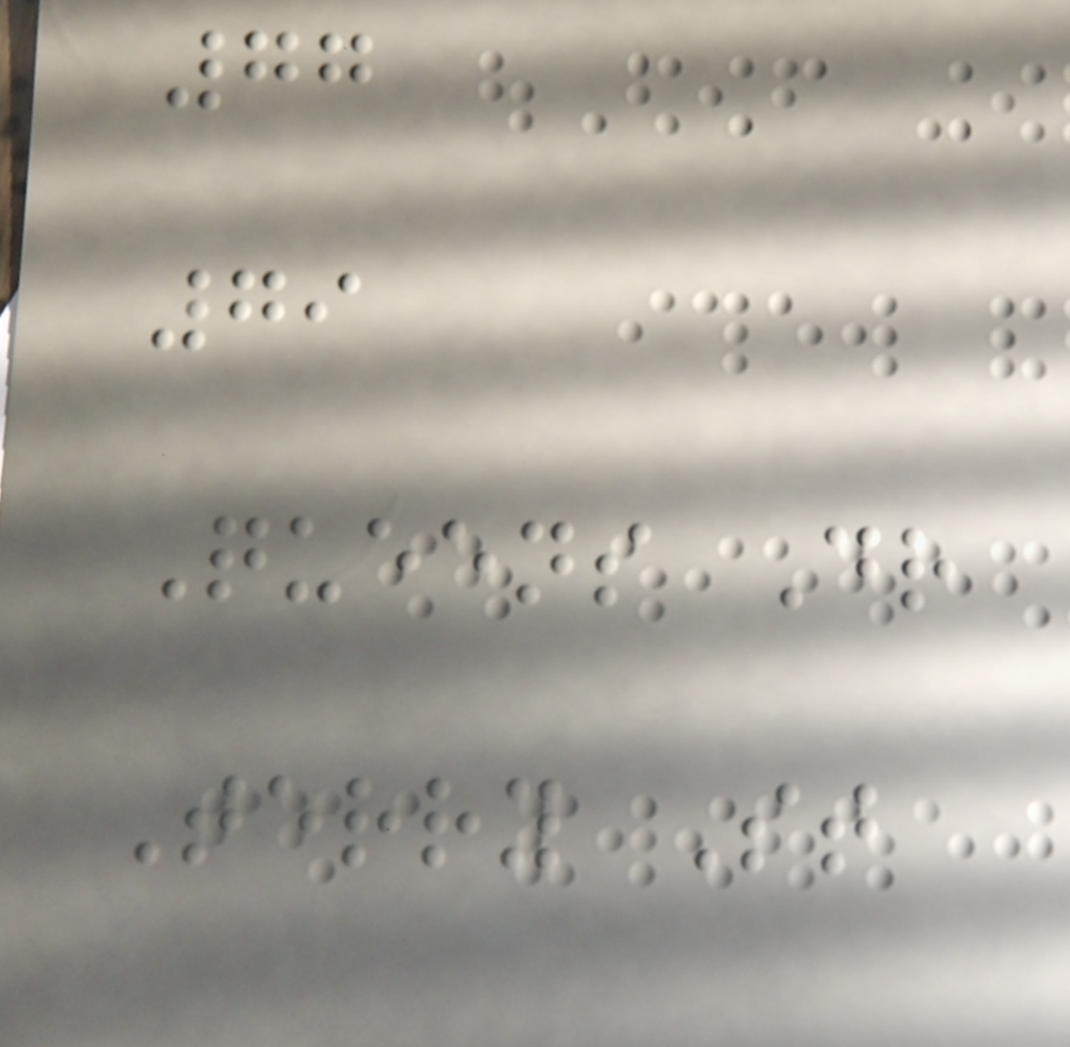77
79
Queens Dr
Terry St
